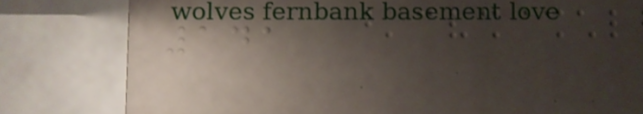141
